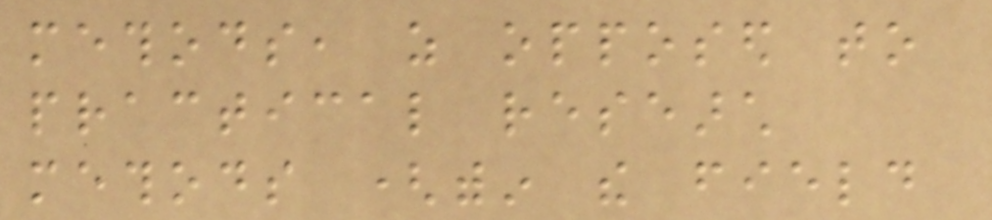methods, as opposed to
practical research
methods (within the field
